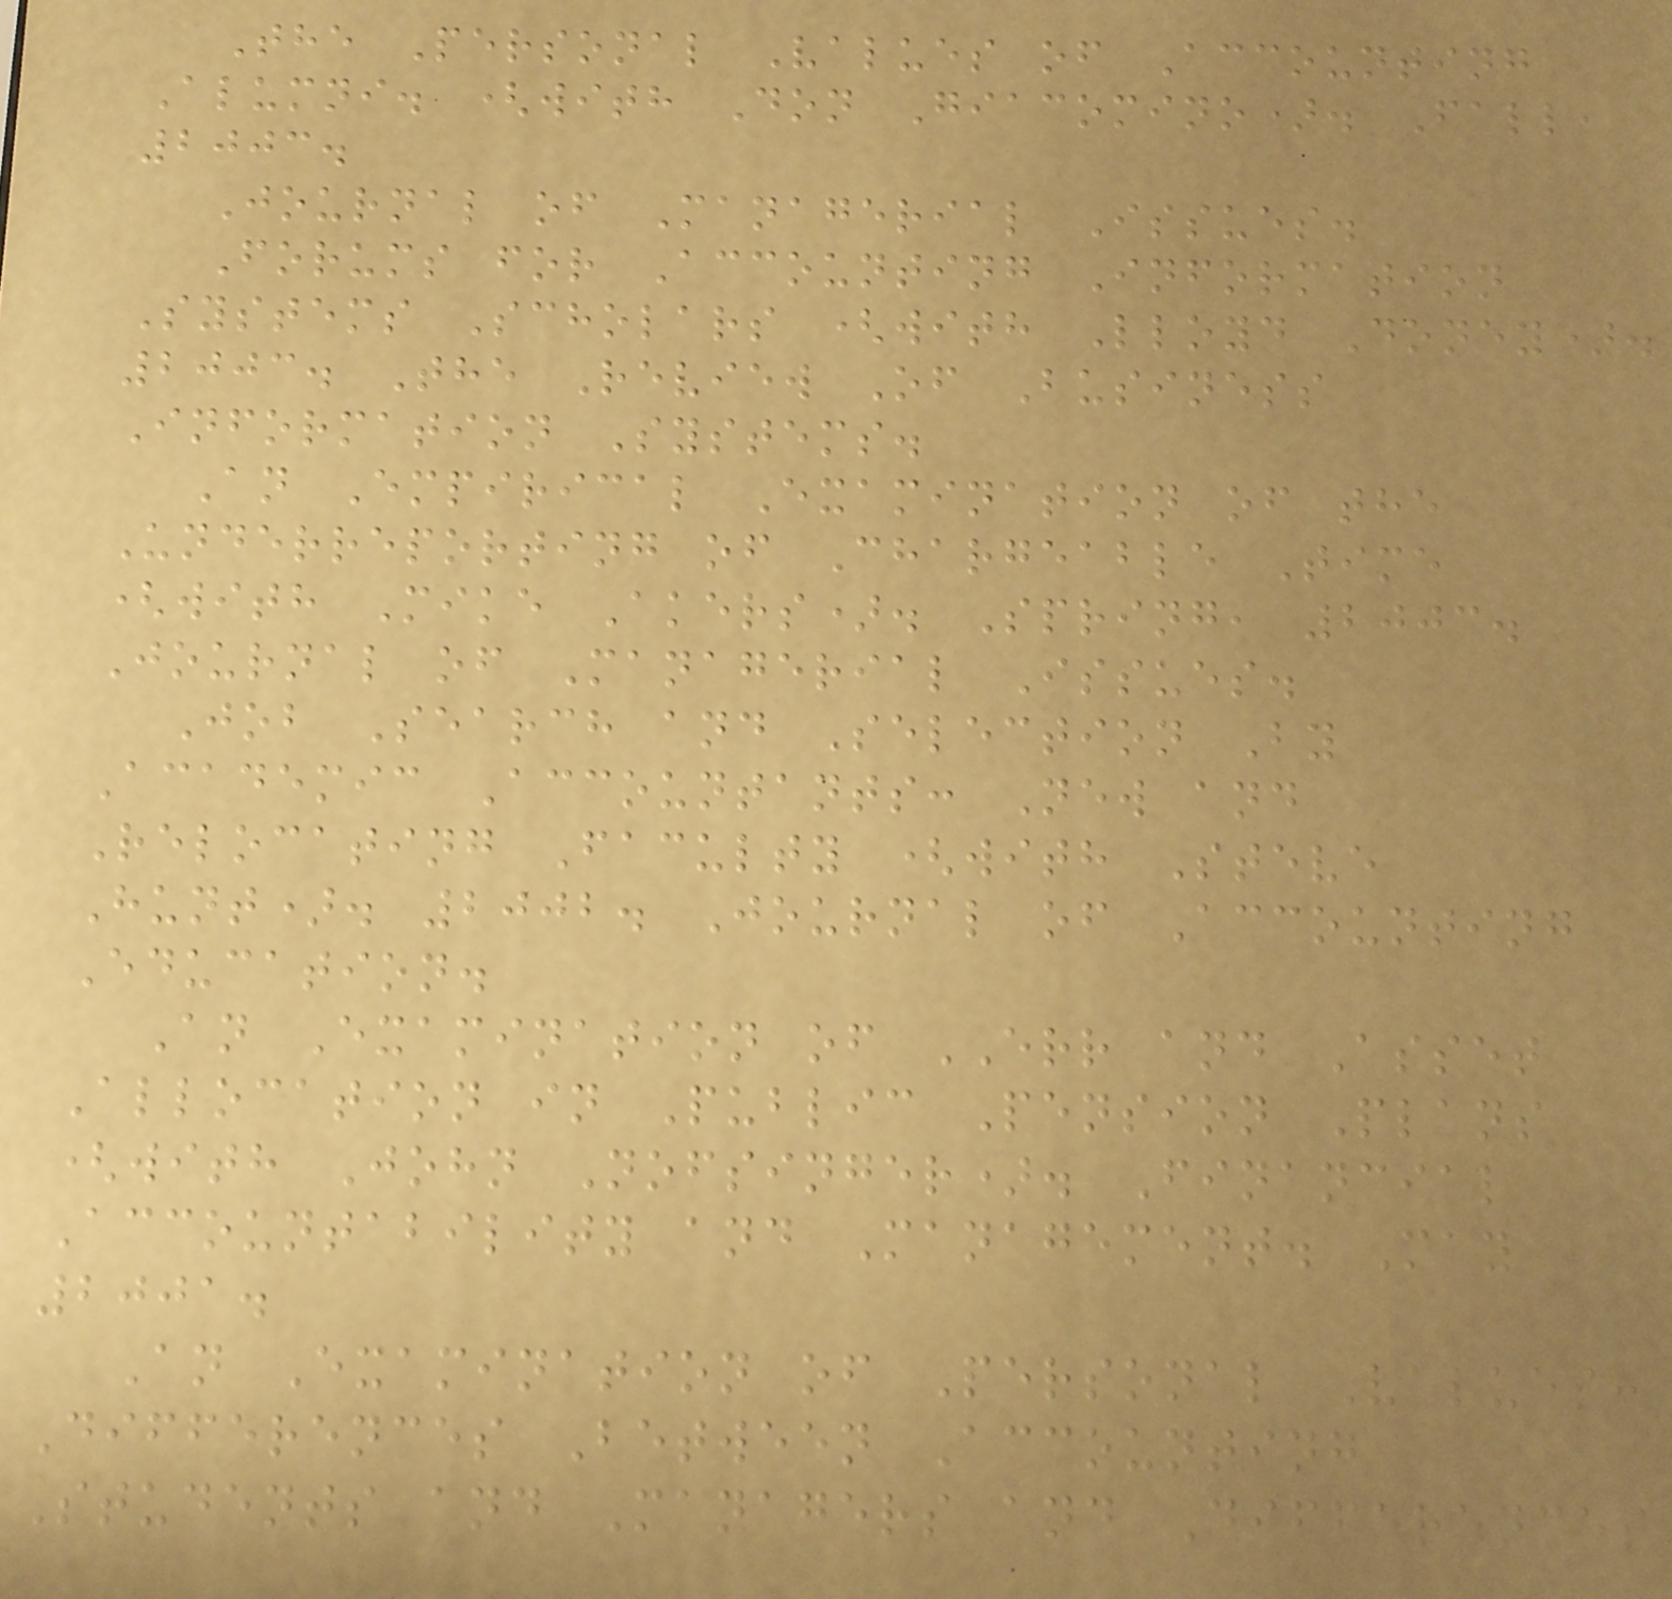The Personal Values of Accounting
Alumni. (with Don Giacomino). Fall,
2003.
Journal of Managerial Issues.
Forums for Accounting Information
Systems Scholars (with Lloyd Doney).
2003. The Review Of Business
Information Systems.
An Empirical Examination of the
Underreporting of Chargeable Time
(with Mike Akers). Spring, 2003.
Journal of Managerial Issues.
Job Search and Selection By
Academic Accountants: New and
Relocating Faculty (with Steve
Hunt). 2002. Journal of Accounting
Education.
An Examination of ERR and Asset
Allocation in Public Pension Plans
(with John Nofsinger). Financial
Accountability and Management. May
2001.
An Examination of Personal Values:
Differences Between Accounting
Students and Managers and Differences
